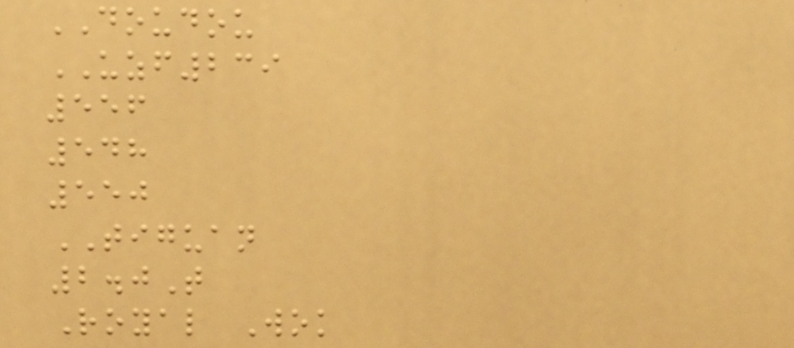DOUDOU
UZF239
556
548
550
TIGUAN
2.0T
Royal Wok
